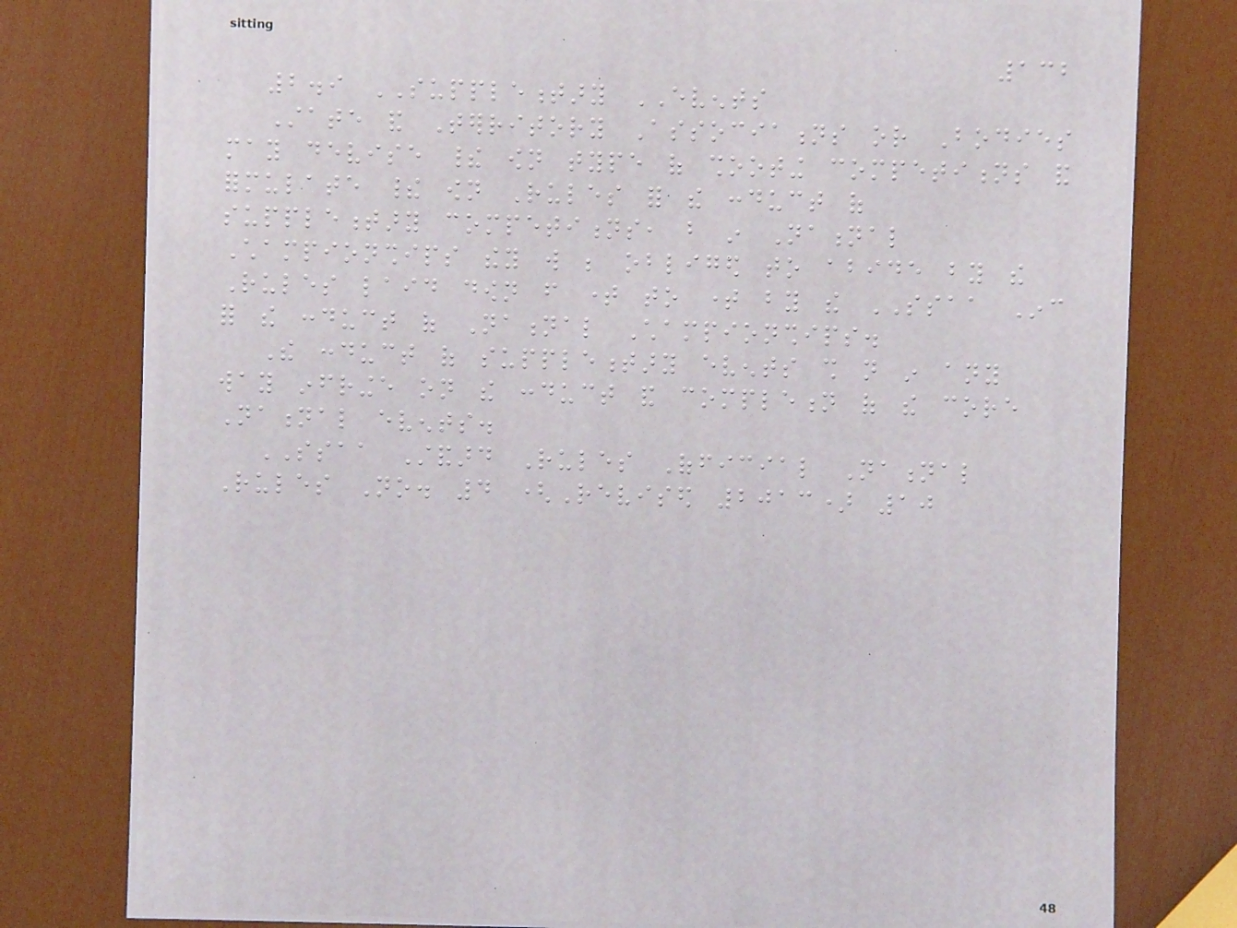132
2.9 SUPPLEMENTARY EVENTS
State and Territory Associations or Bodies
may devise their own type of shooting competitions and
formulate their own Rules for the conduct of
supplementary competitions, but in National
Championships they will be obliged to abide by the
Rules laid down from time to time by the SSAA Inc
for the conduct of National Championships.
The conduct of supplementary events shall not in any
way infringe on the conduct and completion of the core
National events.
SSAA Standard Rules Official National
Rules No. 4 (Revised 2013) 10
